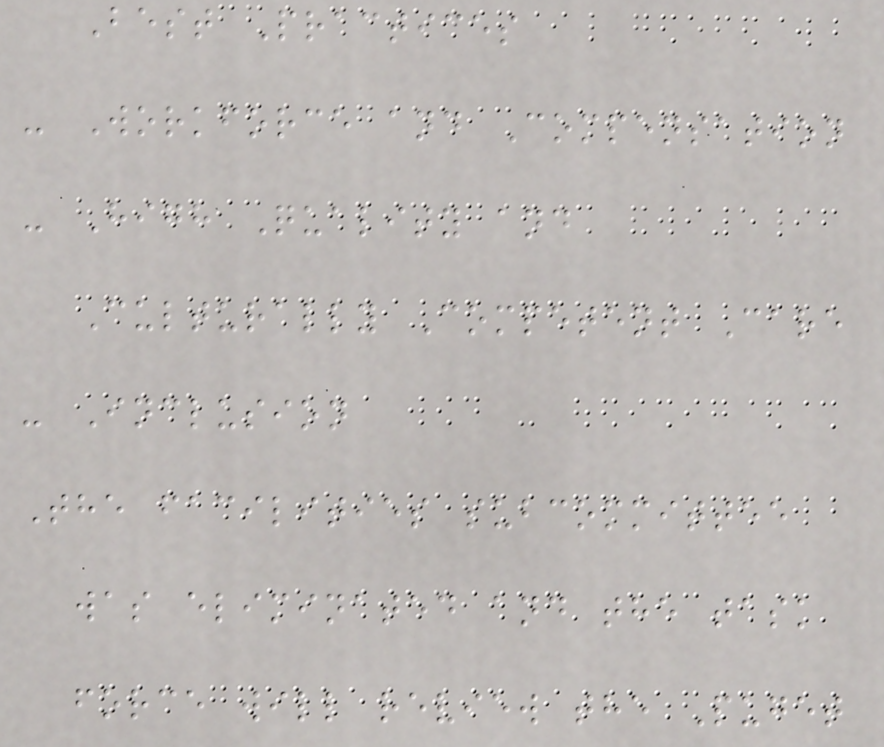Best Practices
- Workforce and Compensation
- High Quality and
Culturally Competent Care
- Inclusion
The facilities subcommittee
was eliminated and the task
force will review the Puget
